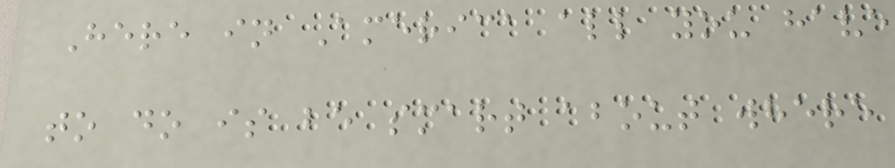Here in America all you have
to do is be smart about where
